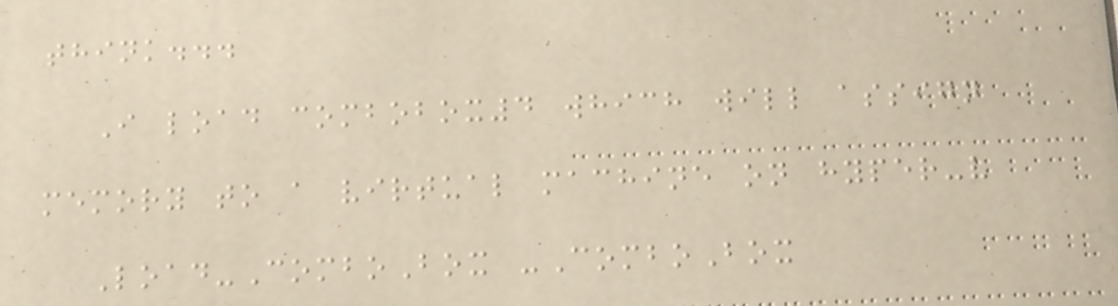think...
I load combobox4 which will assign
memory to a virtual machine on hyper-v
Load-ComboBox -ComboBox
